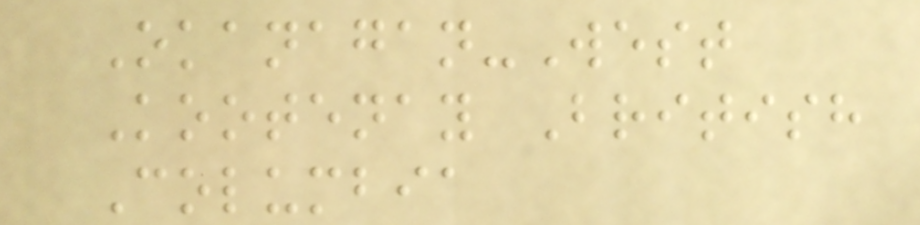Okanagan-West
Kootenay British
Columbia
